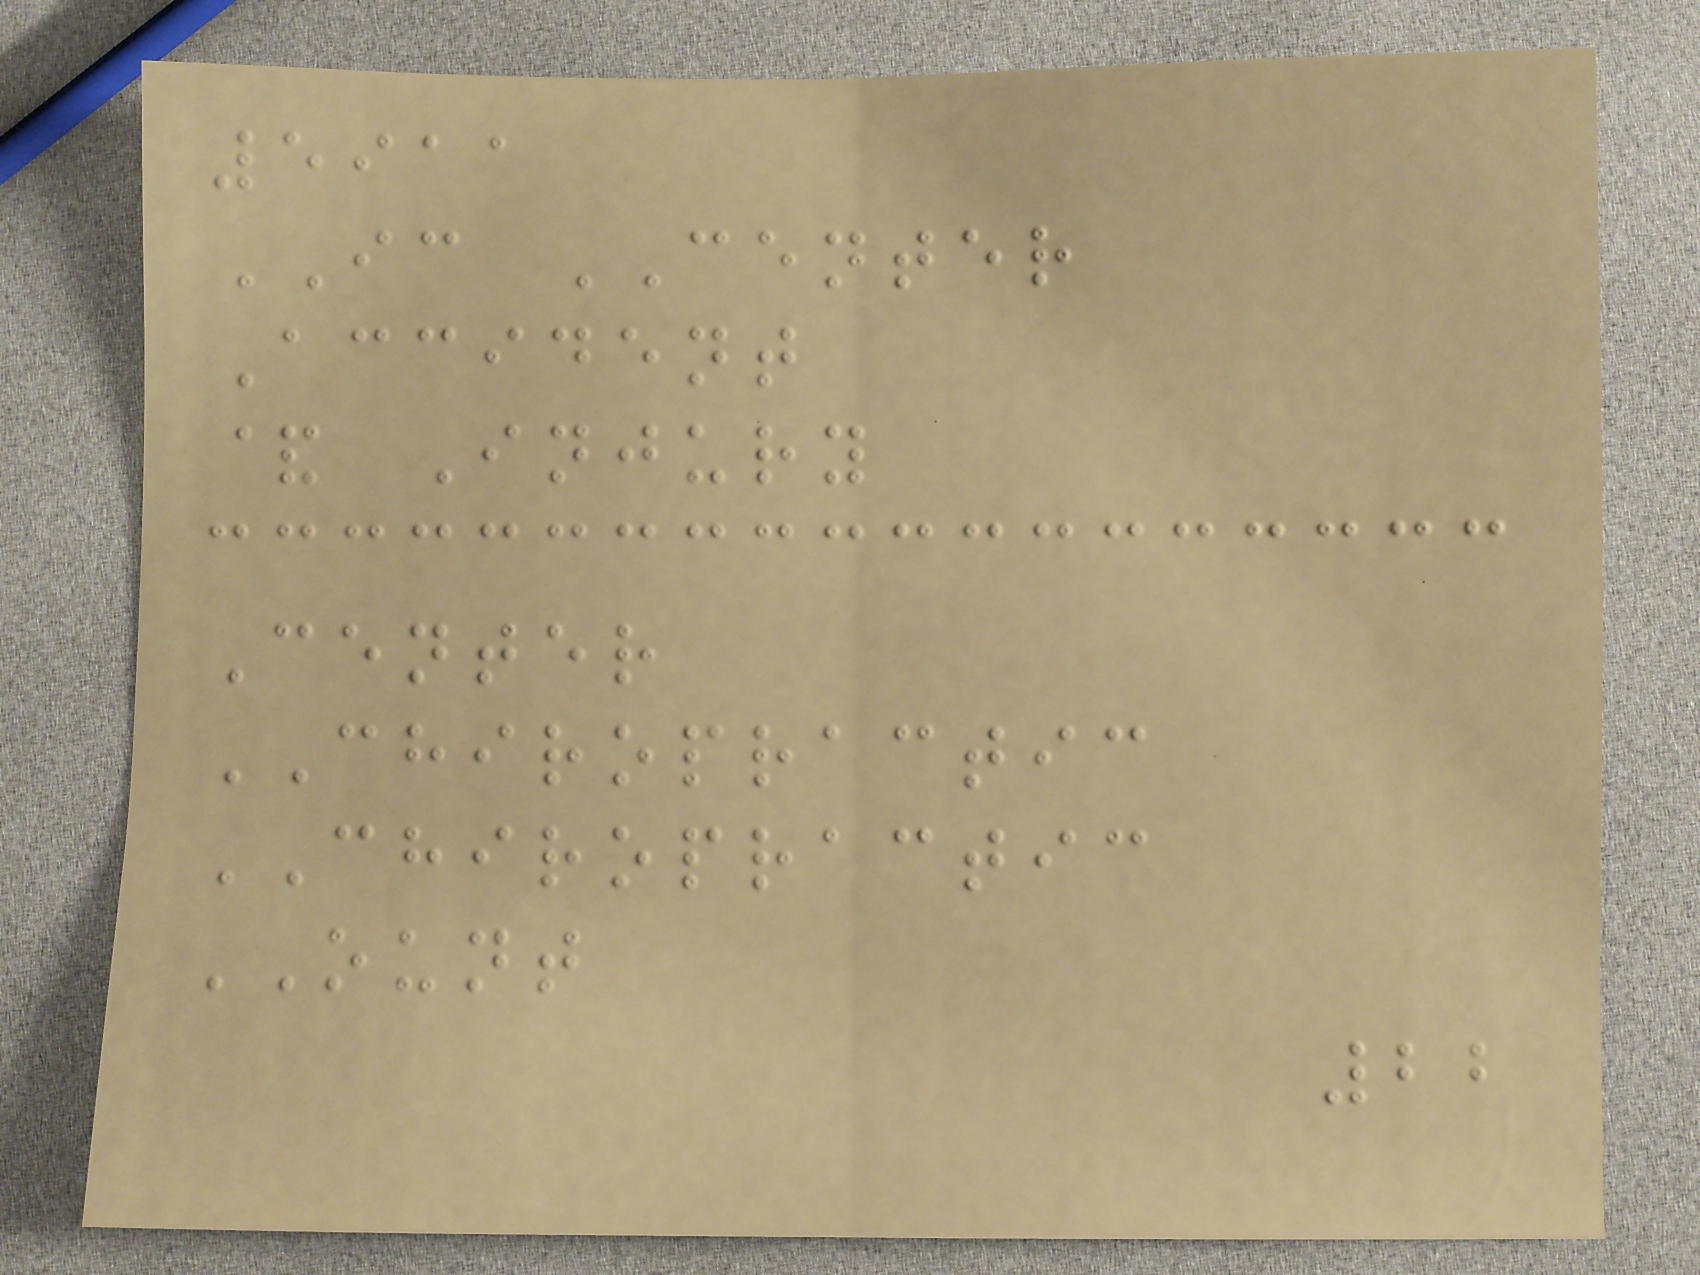5911
IC CENTER
Accident
& Injury
Center
CHIROPRACTIC
CHIROPRACTIC
OUNT
22
